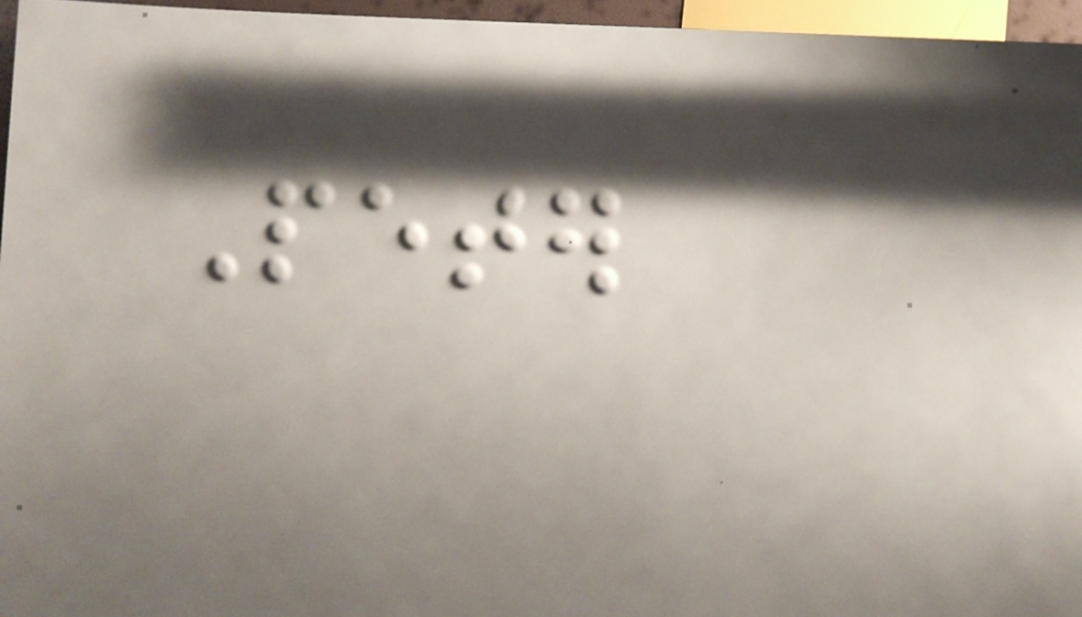Peter
